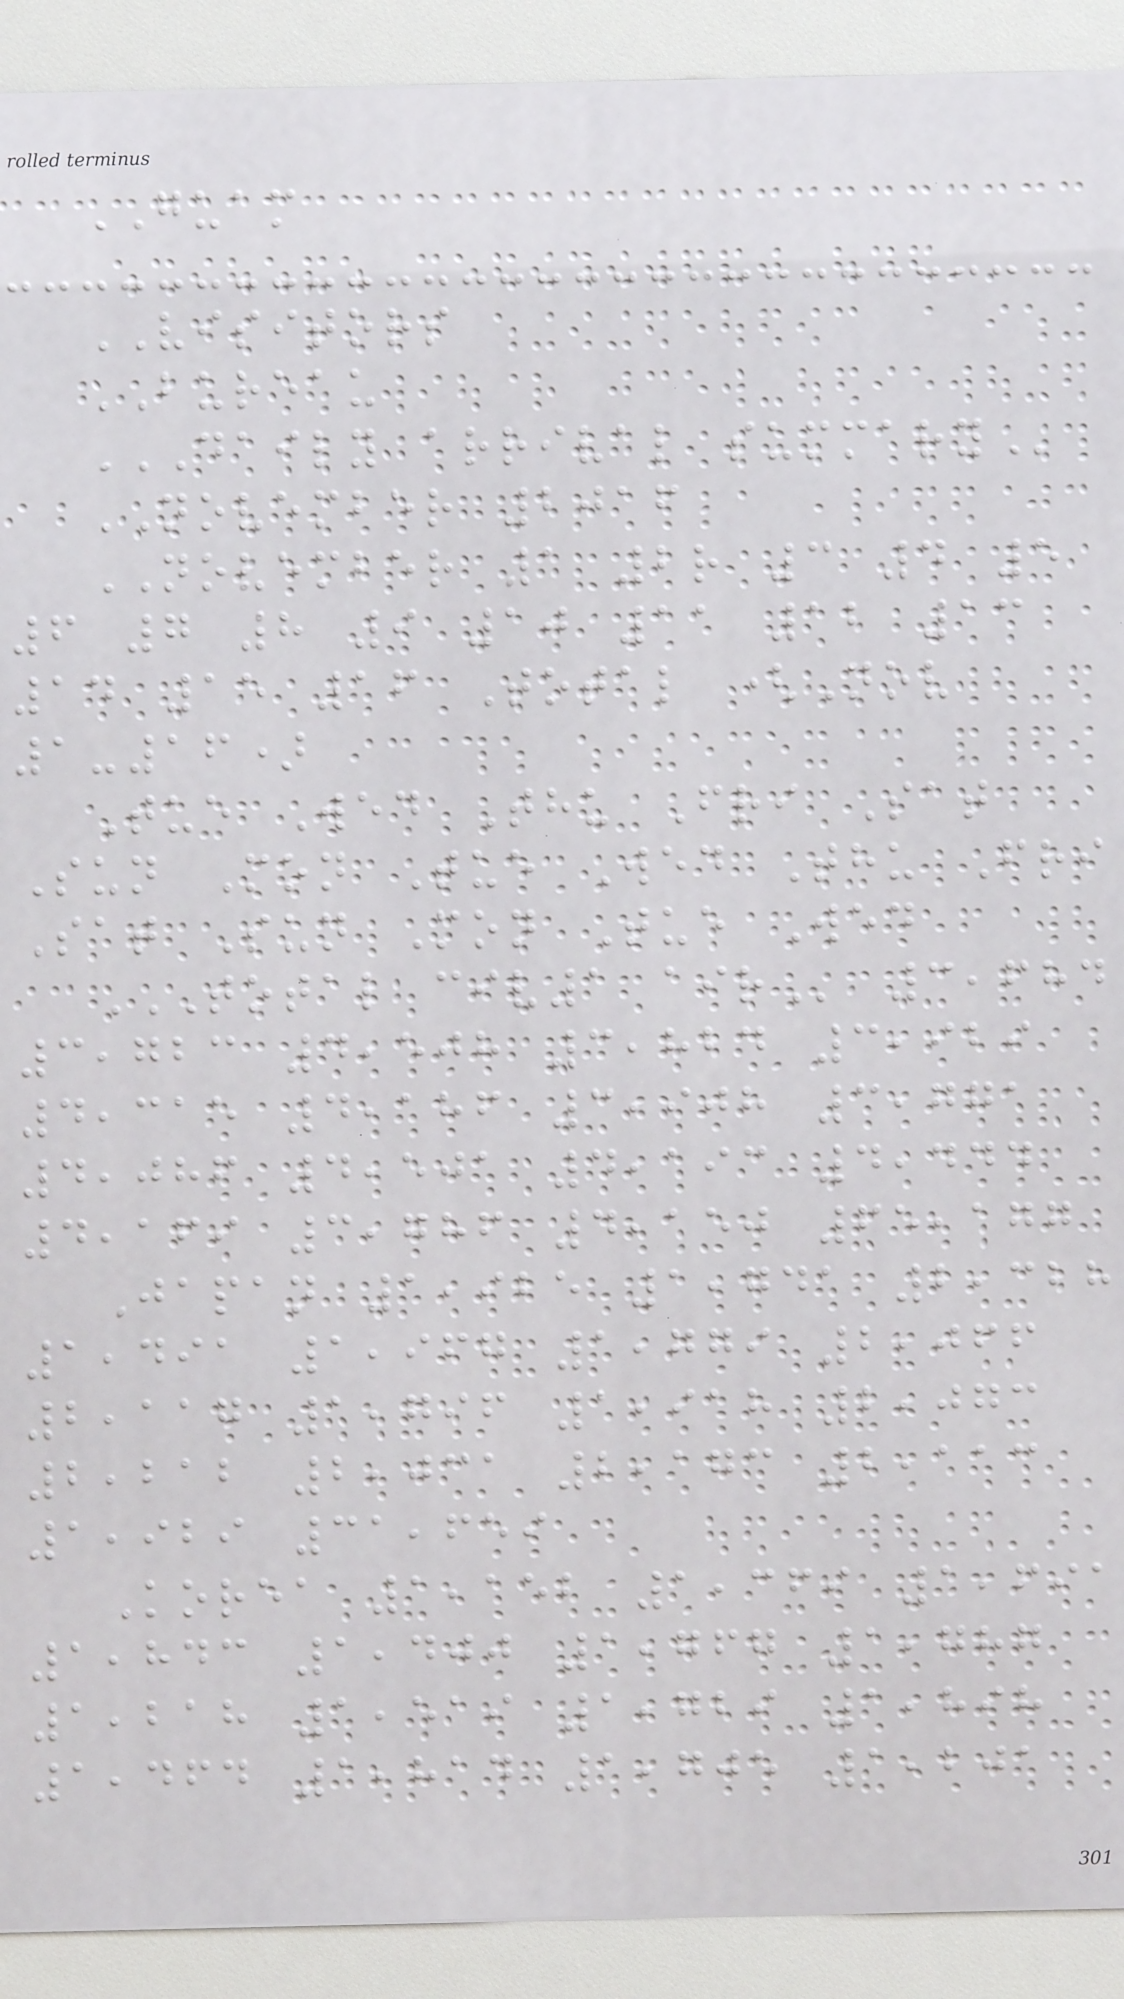GUAM
VISITORS
BUREAU
DAILY ARRIVAL SUMMARY
NOVEMBER 2016
NOVEMBER 1 2r 3 4 5
6 7 8 9 10 11 12 13
14 15 16 Total (Nov
1-16)
Tue Wed Thu Fri Sat
Sun Mon Tue Wed Thu Fri
Sat Sun Mon Tue Wed
TOTAL CIV1 AIR 3,684
3,723 4,508 3,824 3,929
4,315 4,186 3,908 3,771
4,086 4,501 4,193 4,444
4,169 3,786 4,150 65,177
Japan 1,925 1,741 2,328
1,491 1,967 1,779 2,066
2,117 1,796 1,918 2,073
2,212 2,031 2,173 2,113
1,929 31,659
Korea 1,152 1,369 1,691
1,843 1,400 1,767 1,787
1,218 1,519 1,729 1,898
1,464 1,814 1,705 1,201
